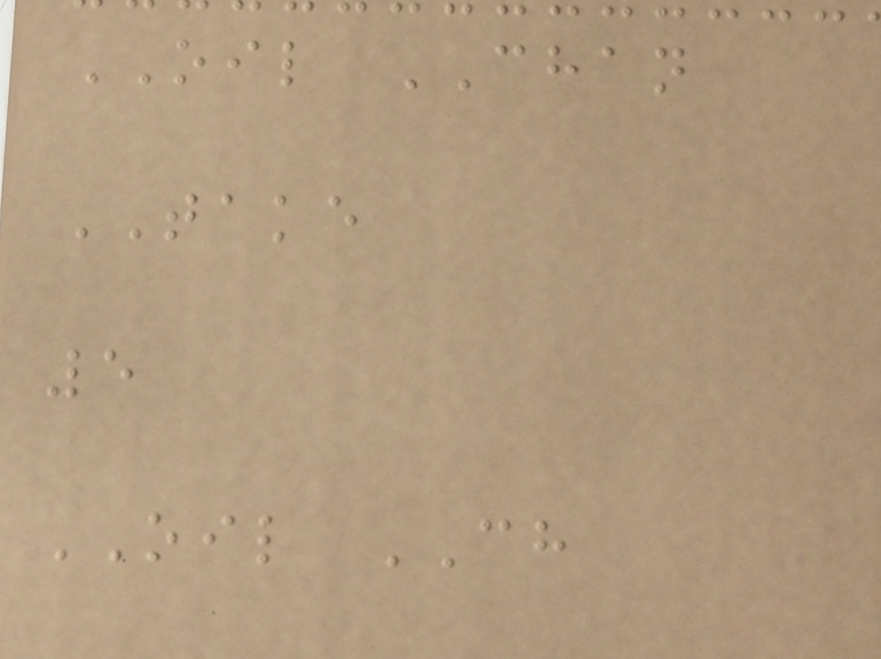OIL CHAN
TAKE
5
OIL CH
